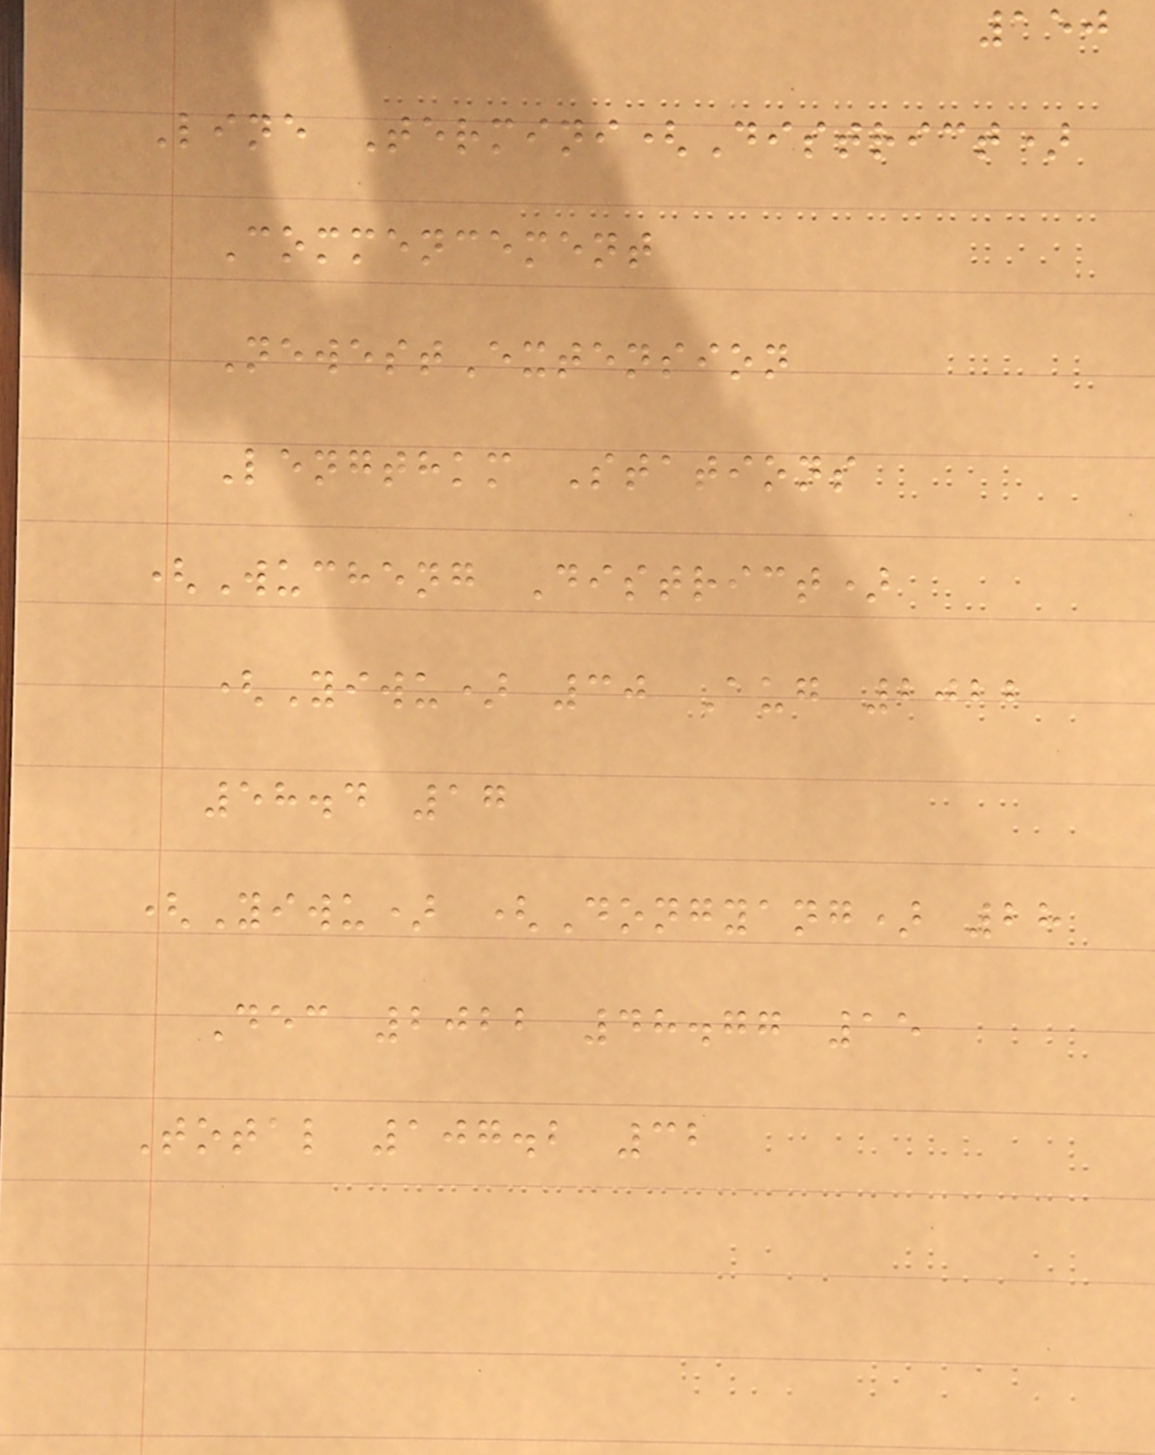150
Line Termini(District)
Commencement
NewestExtension
Lengthkm Stations
(Wucheng District)
(Yiwu) 30 Aug 2022
58.4 17
(Yiwu) (Dongyang) 28
Dec 2022 48.77 15
Total 107.2 32
